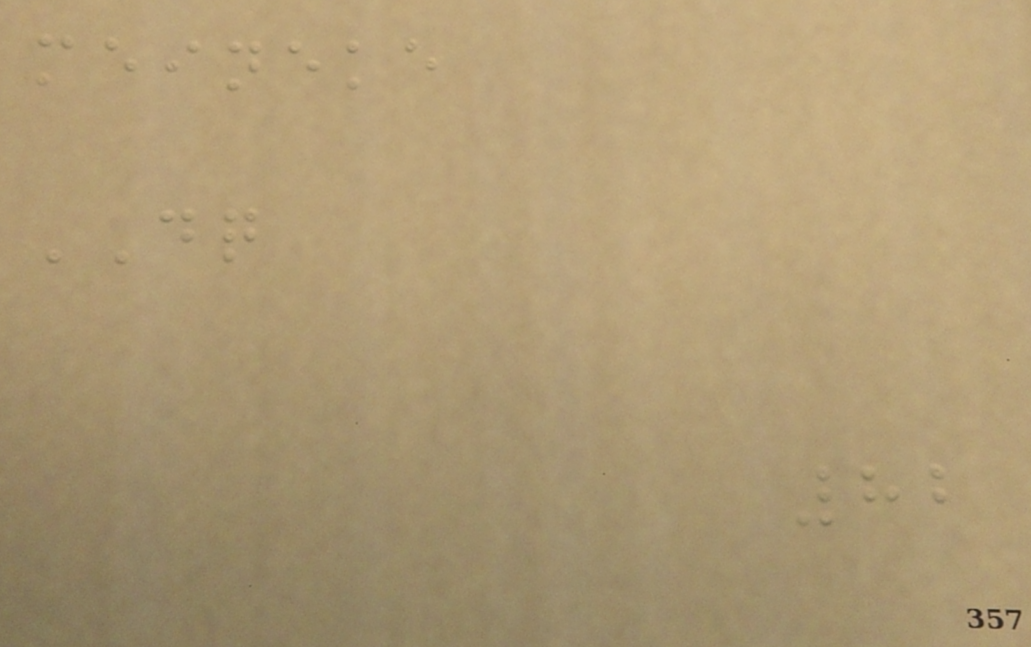meineke
DQ
82
